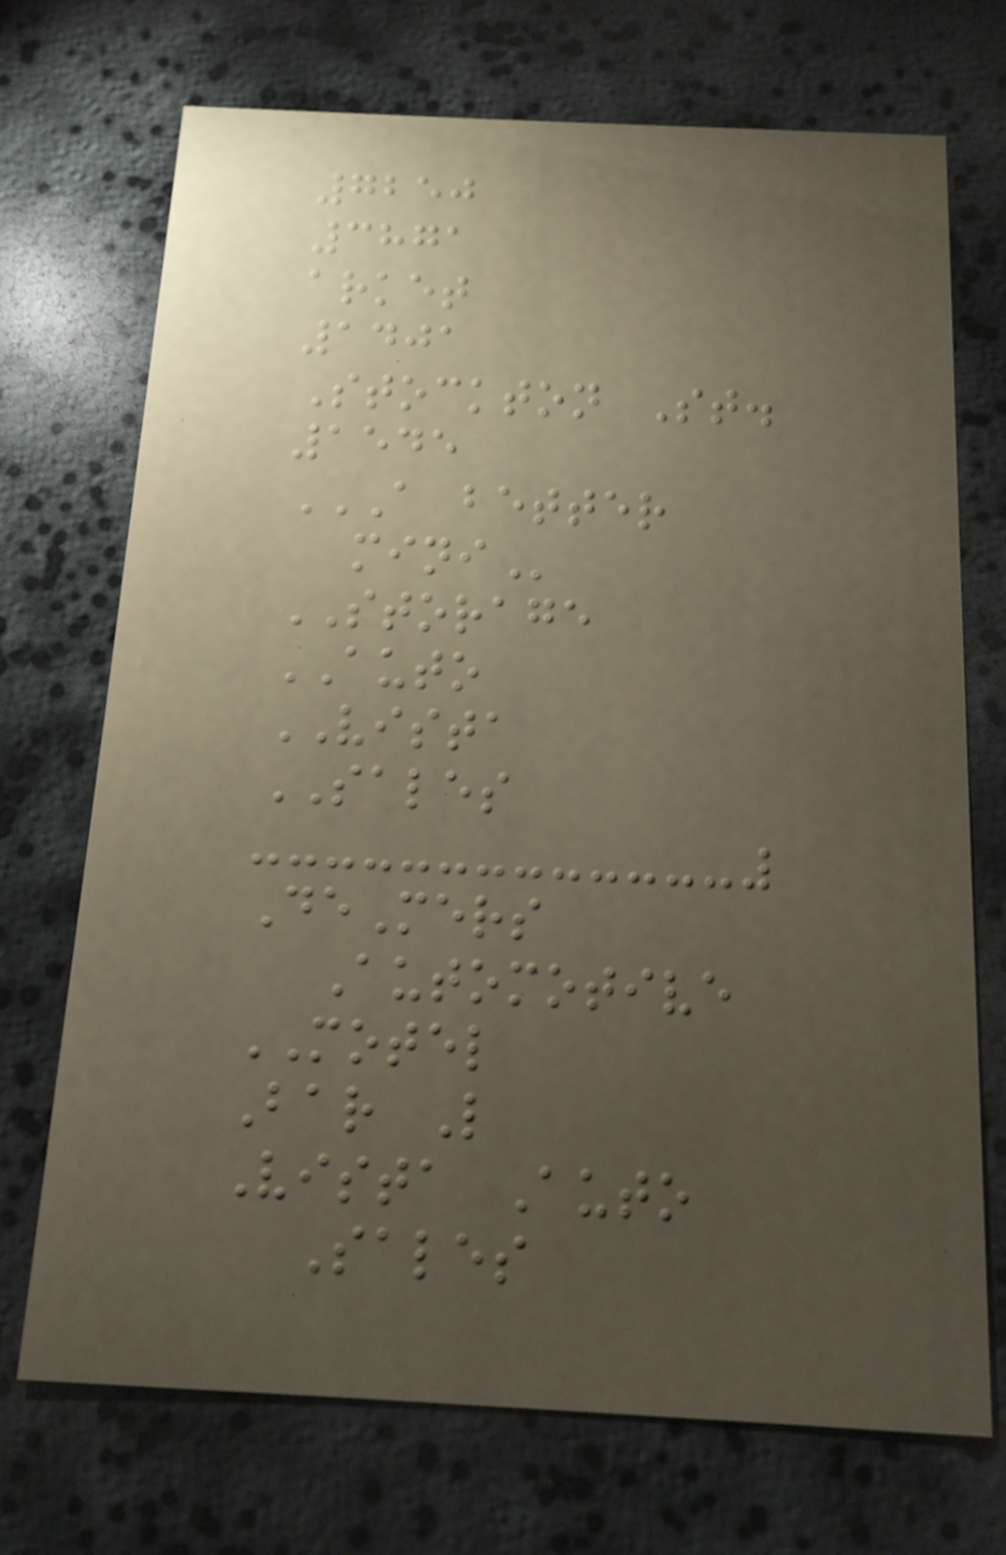7250
3871
arket
1401
Stockton St.
1545
A BETTER
MINI
STORAGE
AUTO
VISTA
SALES
DeMers
Automotive
MOTEL
Bar L
Vista Auto
Sales
